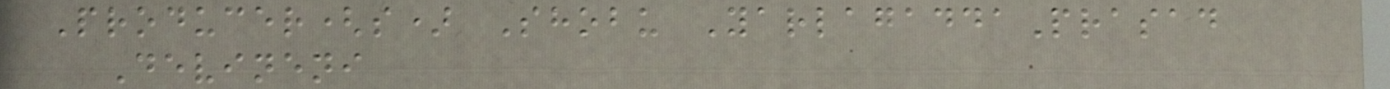Producer(s) Shobu YarlagaddaPrasad
Devineni
